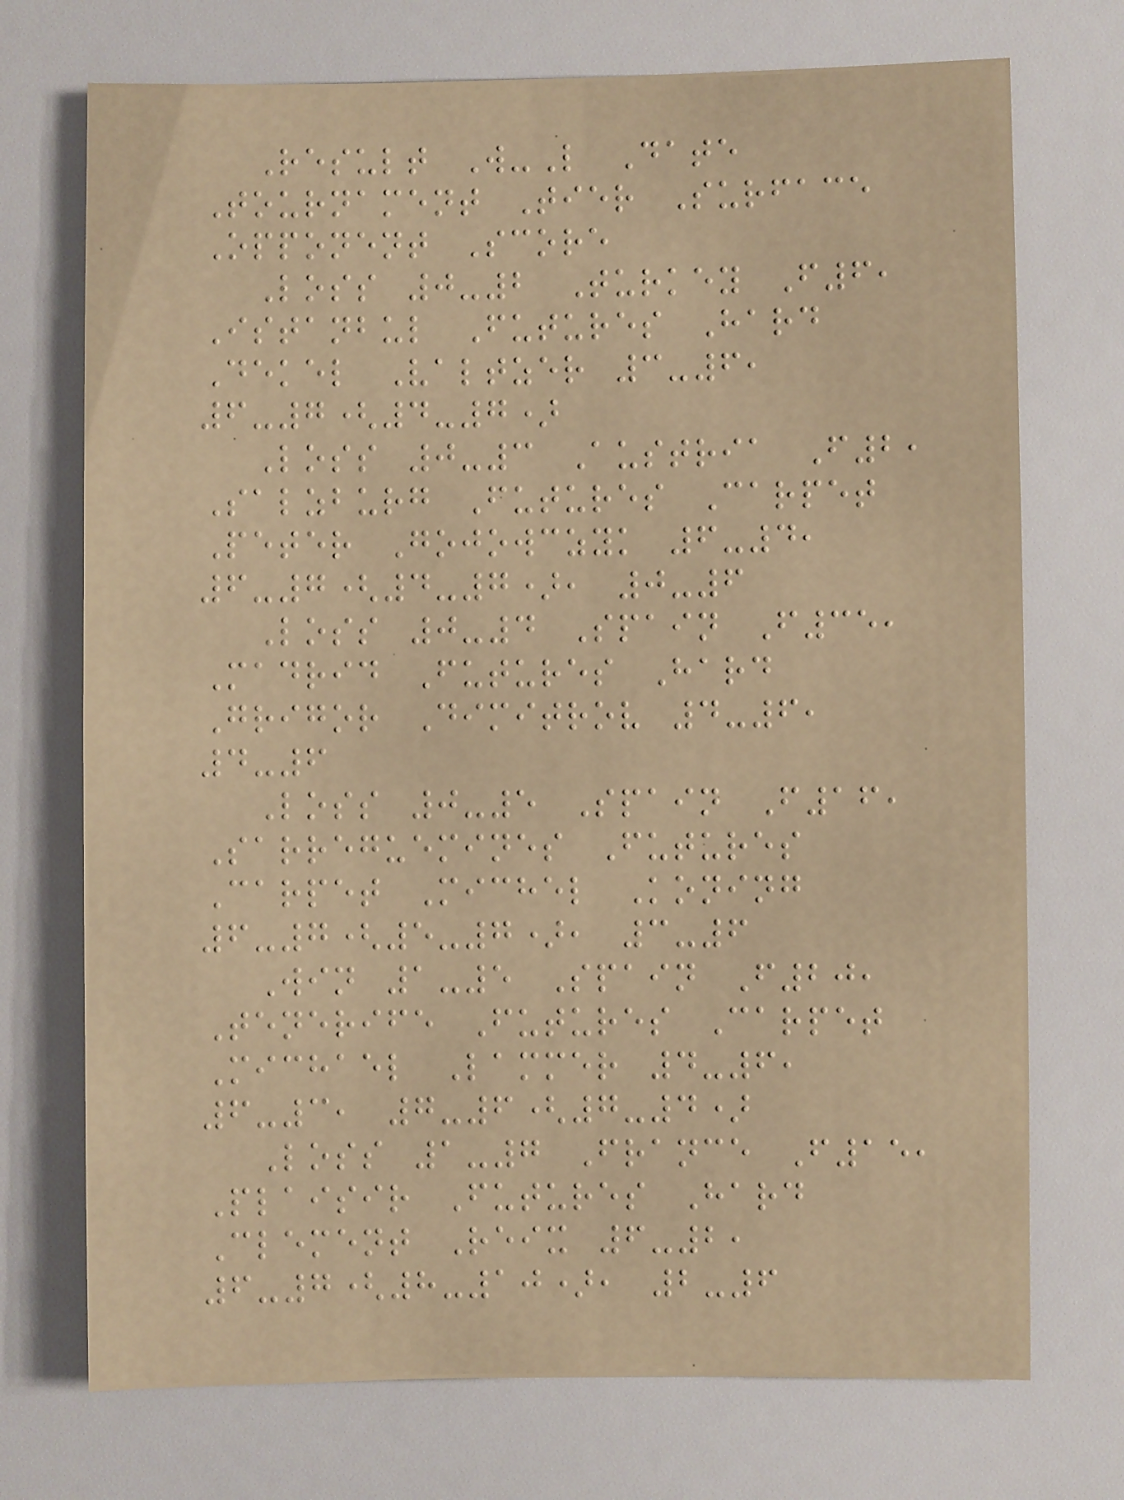Result W-L Date
Tournament Tier Surface
Opponent Score
Loss 0-2 Turkey F6,
Istanbul Futures Hard
Dekel Valtzer 3-6,
6-7(4-7)
Loss 0-3 Austria F2,
Salzburg Futures Carpet
Peter Gojowczyk 6-4,
6-7(4-7), 0-6
Loss 0-4 Spain F35,
Madrid Futures Hard
Grigor Dimitrov 4-6,
4-6
Loss 0-5 Spain F16,
Sarreguemines Futures
Carpet Michel Koning
6-7(5-7), 3-6
Win 1-5 Spain F20,
Tenerife Futures Carpet
Michael Lammer 4-6,
6-3, 7-6(7-4)
Loss 1-7 France F15,
Plaisir Futures Hard
Clement Reix 6-2,
6-7(8-10), 2-6
